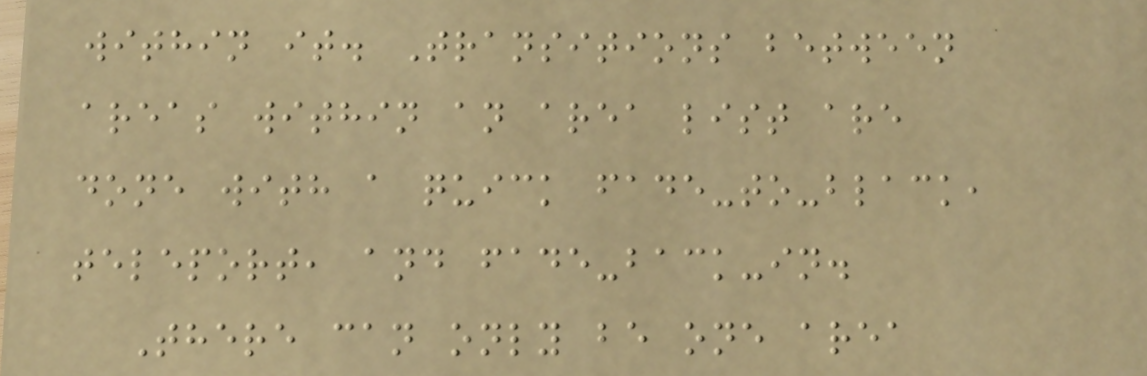within it. Transitions between
areas within an area list are
done with a quick fade-to-black,
teleport, and fade-back-in.
There can only be one area
